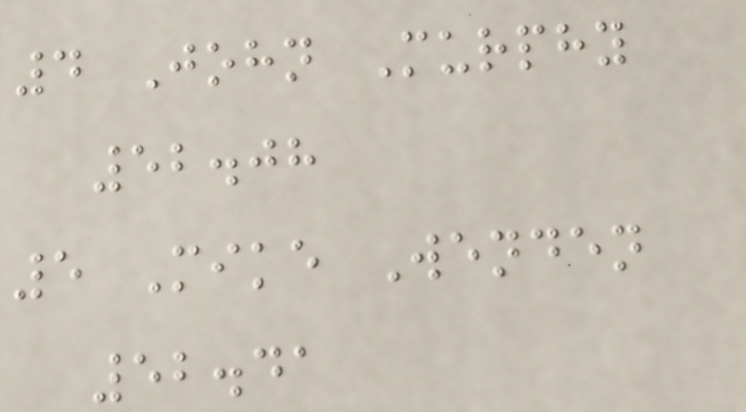4 John Murphy
52.08
5 Mike Wenden
52.41
